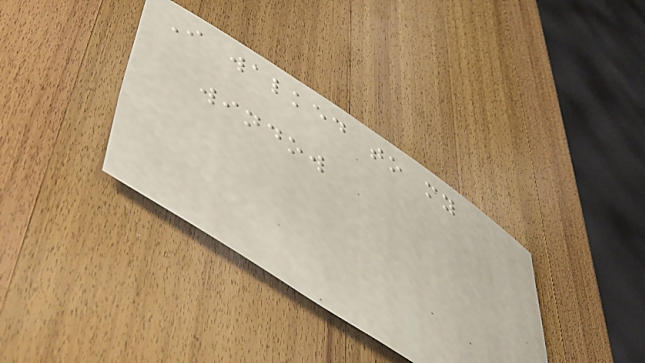I walked to my
window
